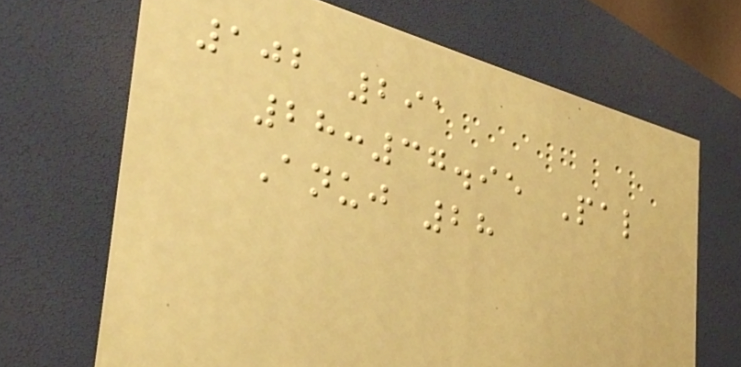102 291
28:37.95 Pal
Anuj 28
